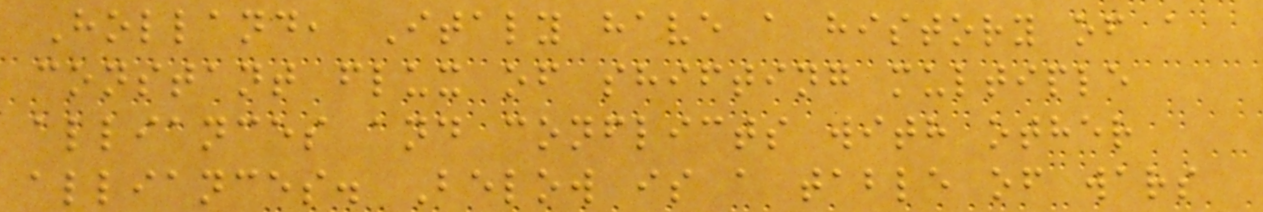Holland, Italy have a history of a
constant flux of shifting multiple
alliances and conflicts with other
alliances. Below is a table of wars
